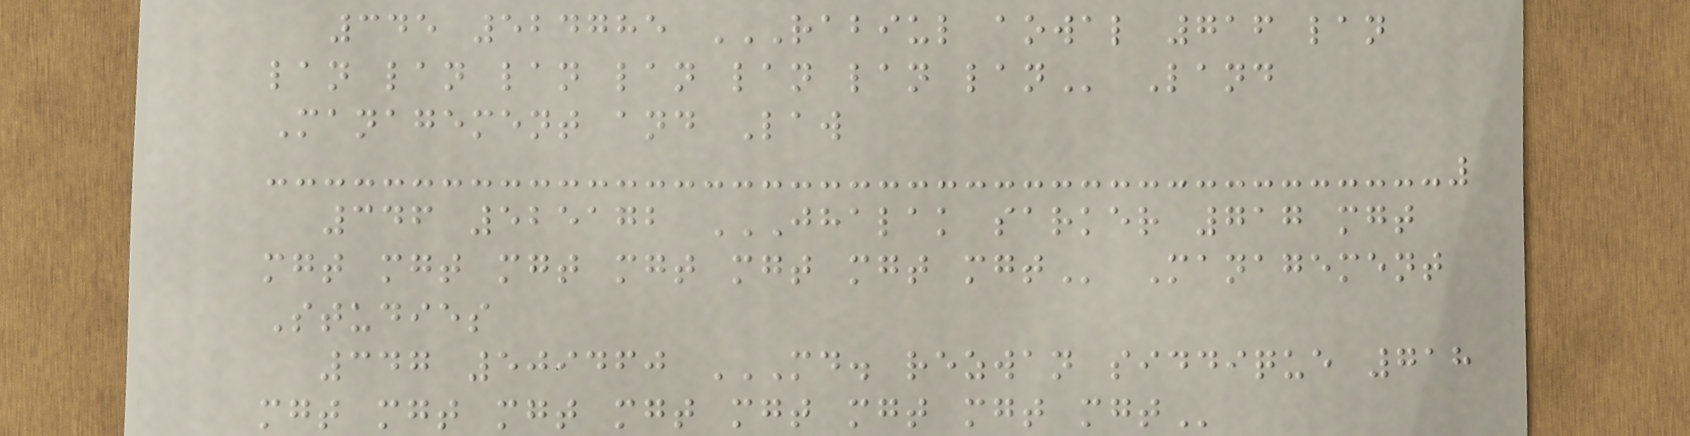345 524785 RABIUL AOWAL 716 LAN
LAN LAN LAN LAN LAN LAN LAN Land
Management and Law
346 525172 JHALAK SARKER 717 MGT
MGT MGT MGT MGT MGT MGT MGT Management
Studies
347 509460 MD. REZWAN SIDDIQUE 718
MGT MGT MGT MGT MGT MGT MGT MGT
